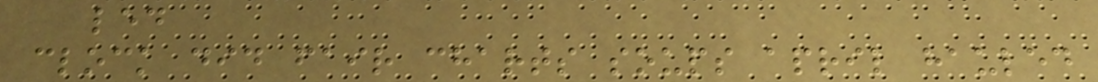led
clock did fair charts soups april hauled
